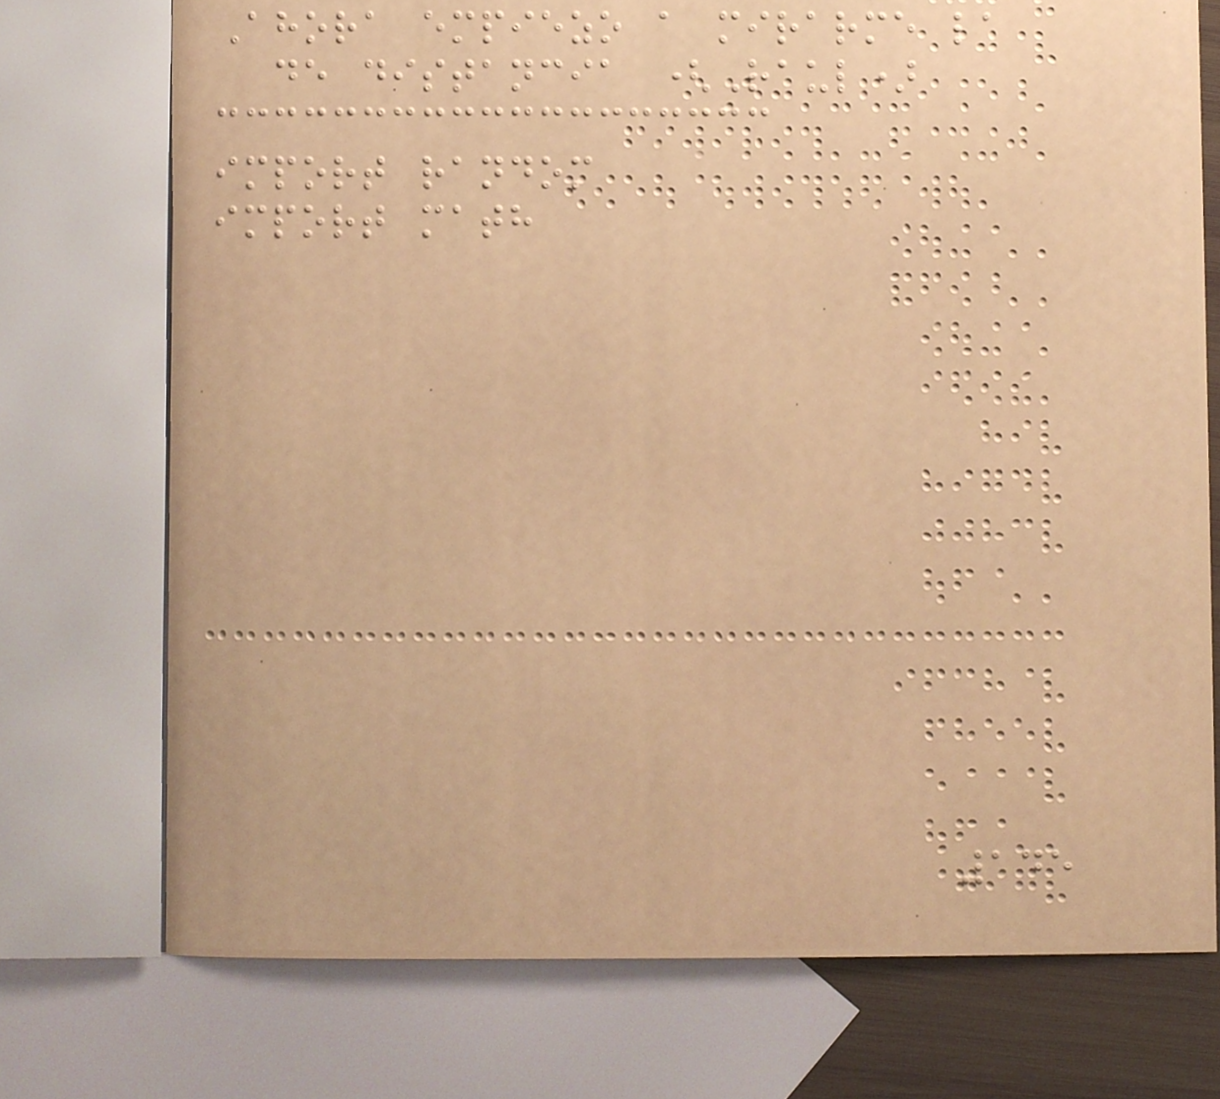Ahora empiezo a mirarme la
de distancia (Raul)
import random
import math
145
